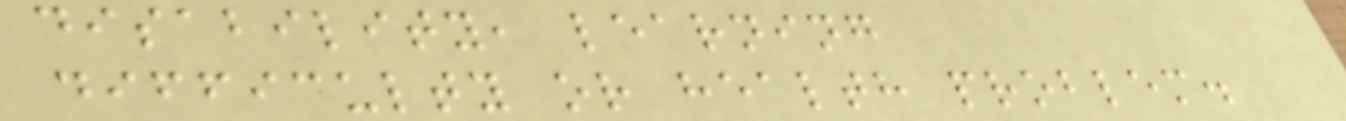disability, learning
difficulty or health problem.
